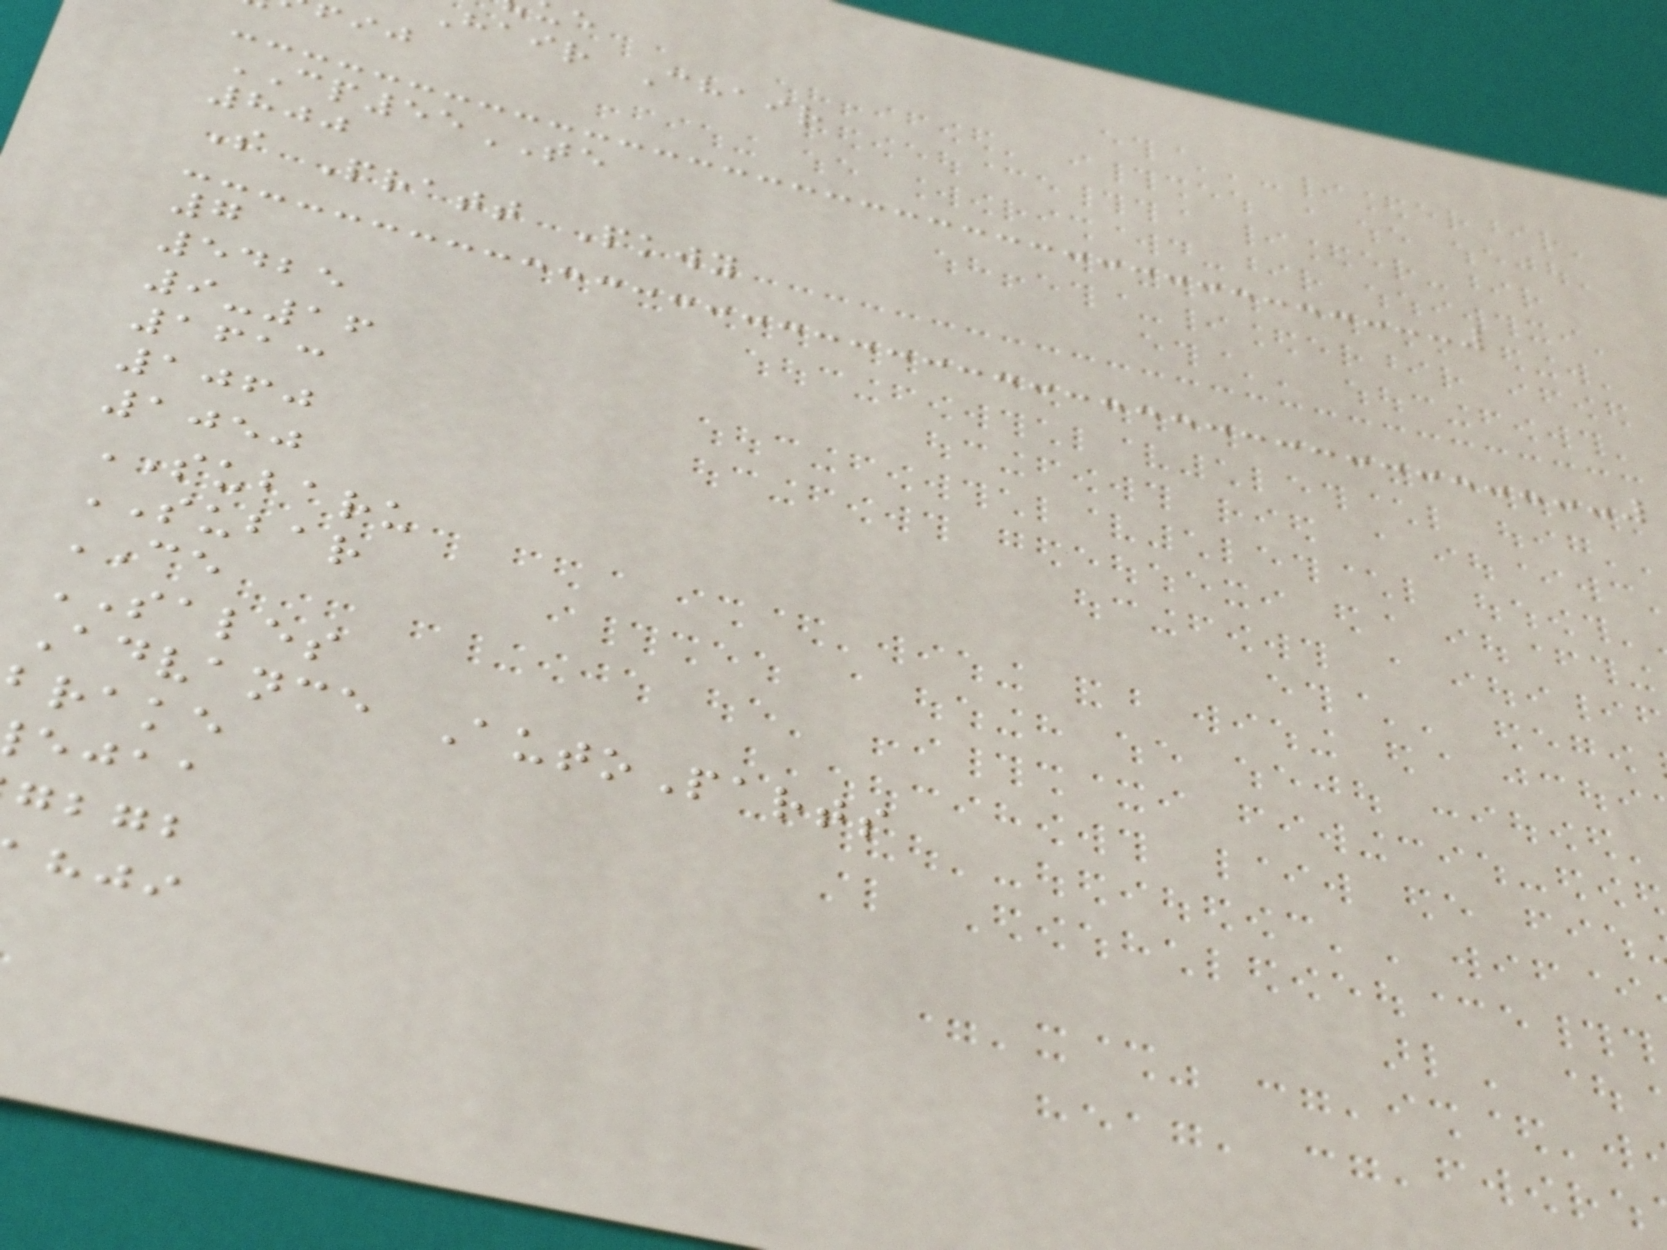hair Chair
CP55TE
800
S Pratt Pkwy
7
5425
9-16
1613
1060
1050
SUBARU
SUBAR
CE
SALES
Advance AutoParts
brake
ejaa
gbgb
